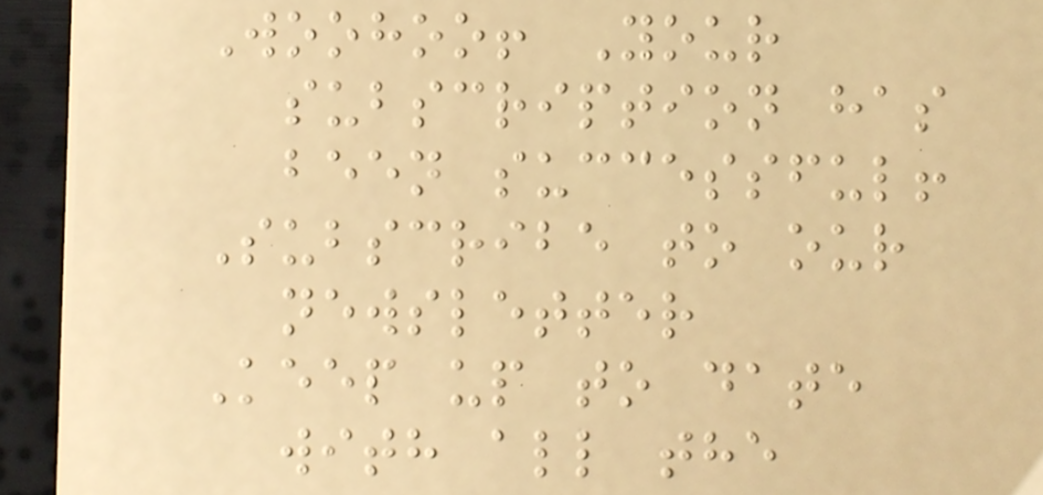Woohoo! Your
subscription has
been successful!
Subscribe to our
newsletter
Keep up to date
with all the
